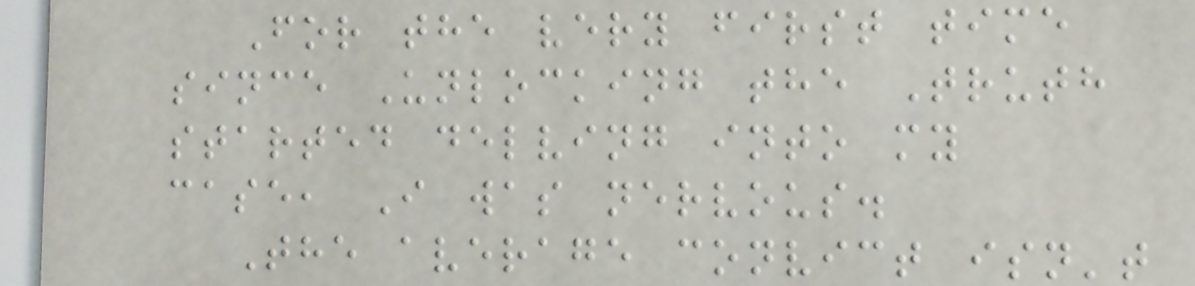For the very first time
since Unlocking the Truth
started delving into my
case, I was nervous.
The average convict isn't
